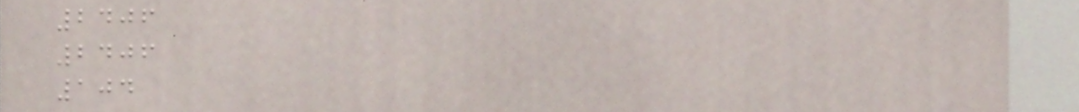2406
2406
104
